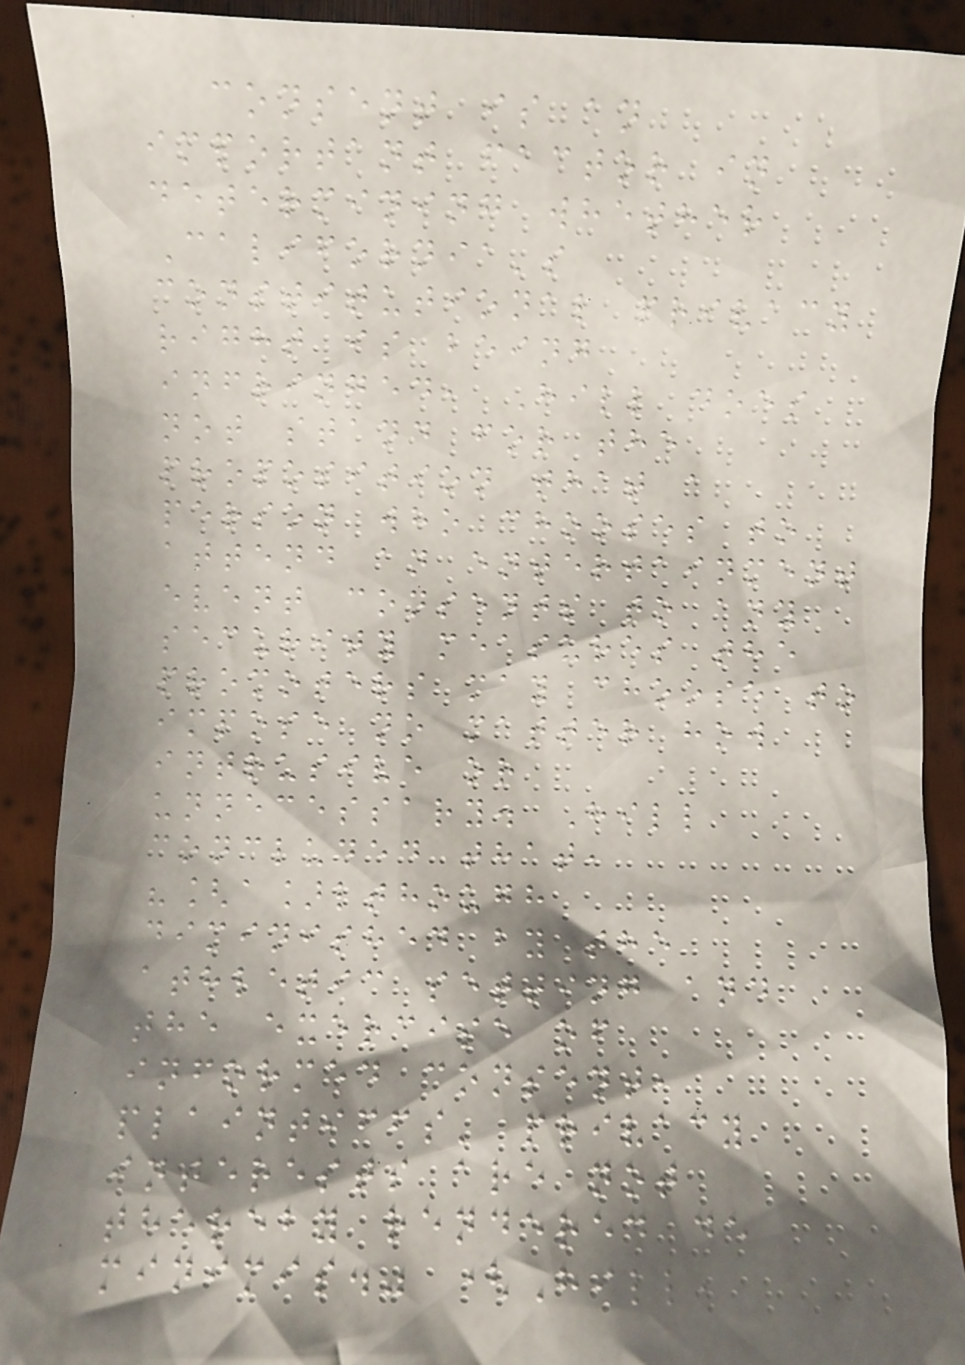consent is an
important factor in
determining whether
California's
constitutional privacy
right is being
infringed, Hill does
not stand for the
proposition that a
person who chooses to
attend an entertainment
event consents to any
security measures the
promoters may choose to
impose no matter how
intrusive or
unnecessary. Hill
concluded that,
"[a]lthough
diminished by the
athletic setting and
the exercise of
informed consent,
plaintiffs' privacy
interests are not
thereby rendered de
minimis." (Hill,
